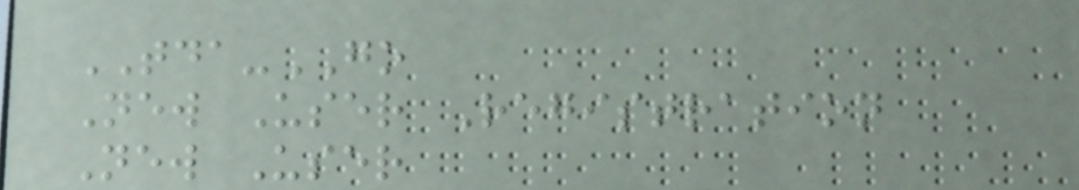TDA-GO
New User Registration
New User
